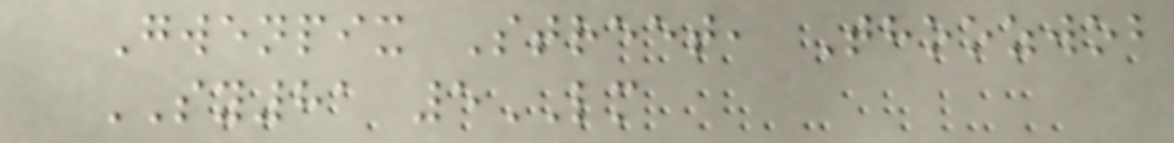Gwenpix Street, Thoozwob
SY81 5LM
